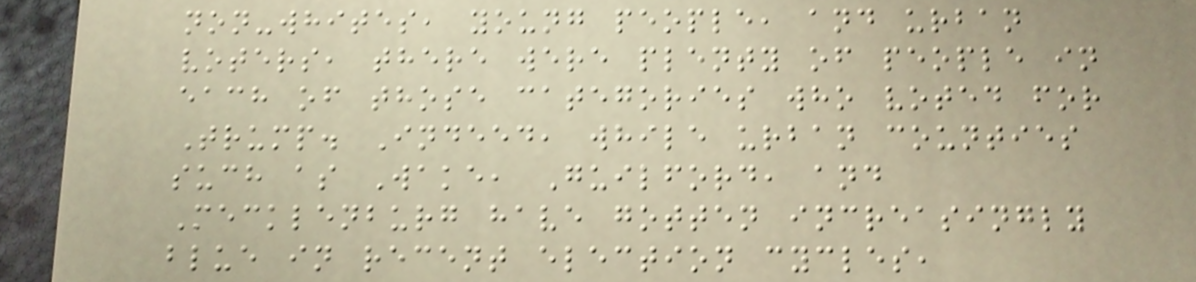non-whites, young people, and urban
voters, there were plenty of people in
each of those categories who voted for
Trump. Indeed, while urban counties
such as Wake, Guilford, and
Mecklenburg have gotten increasingly
blue in recent election cycles,
